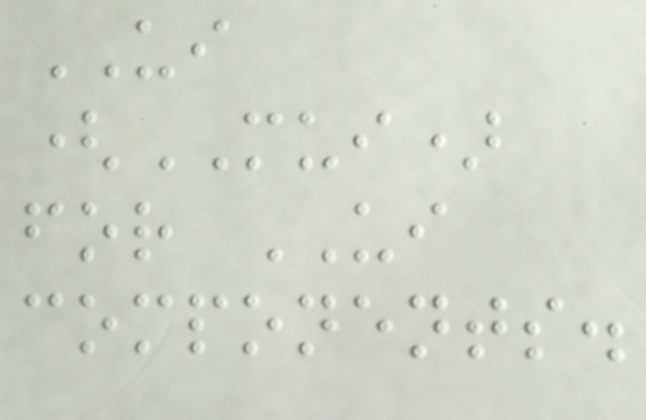UI
(MUI)
for UI
components.
